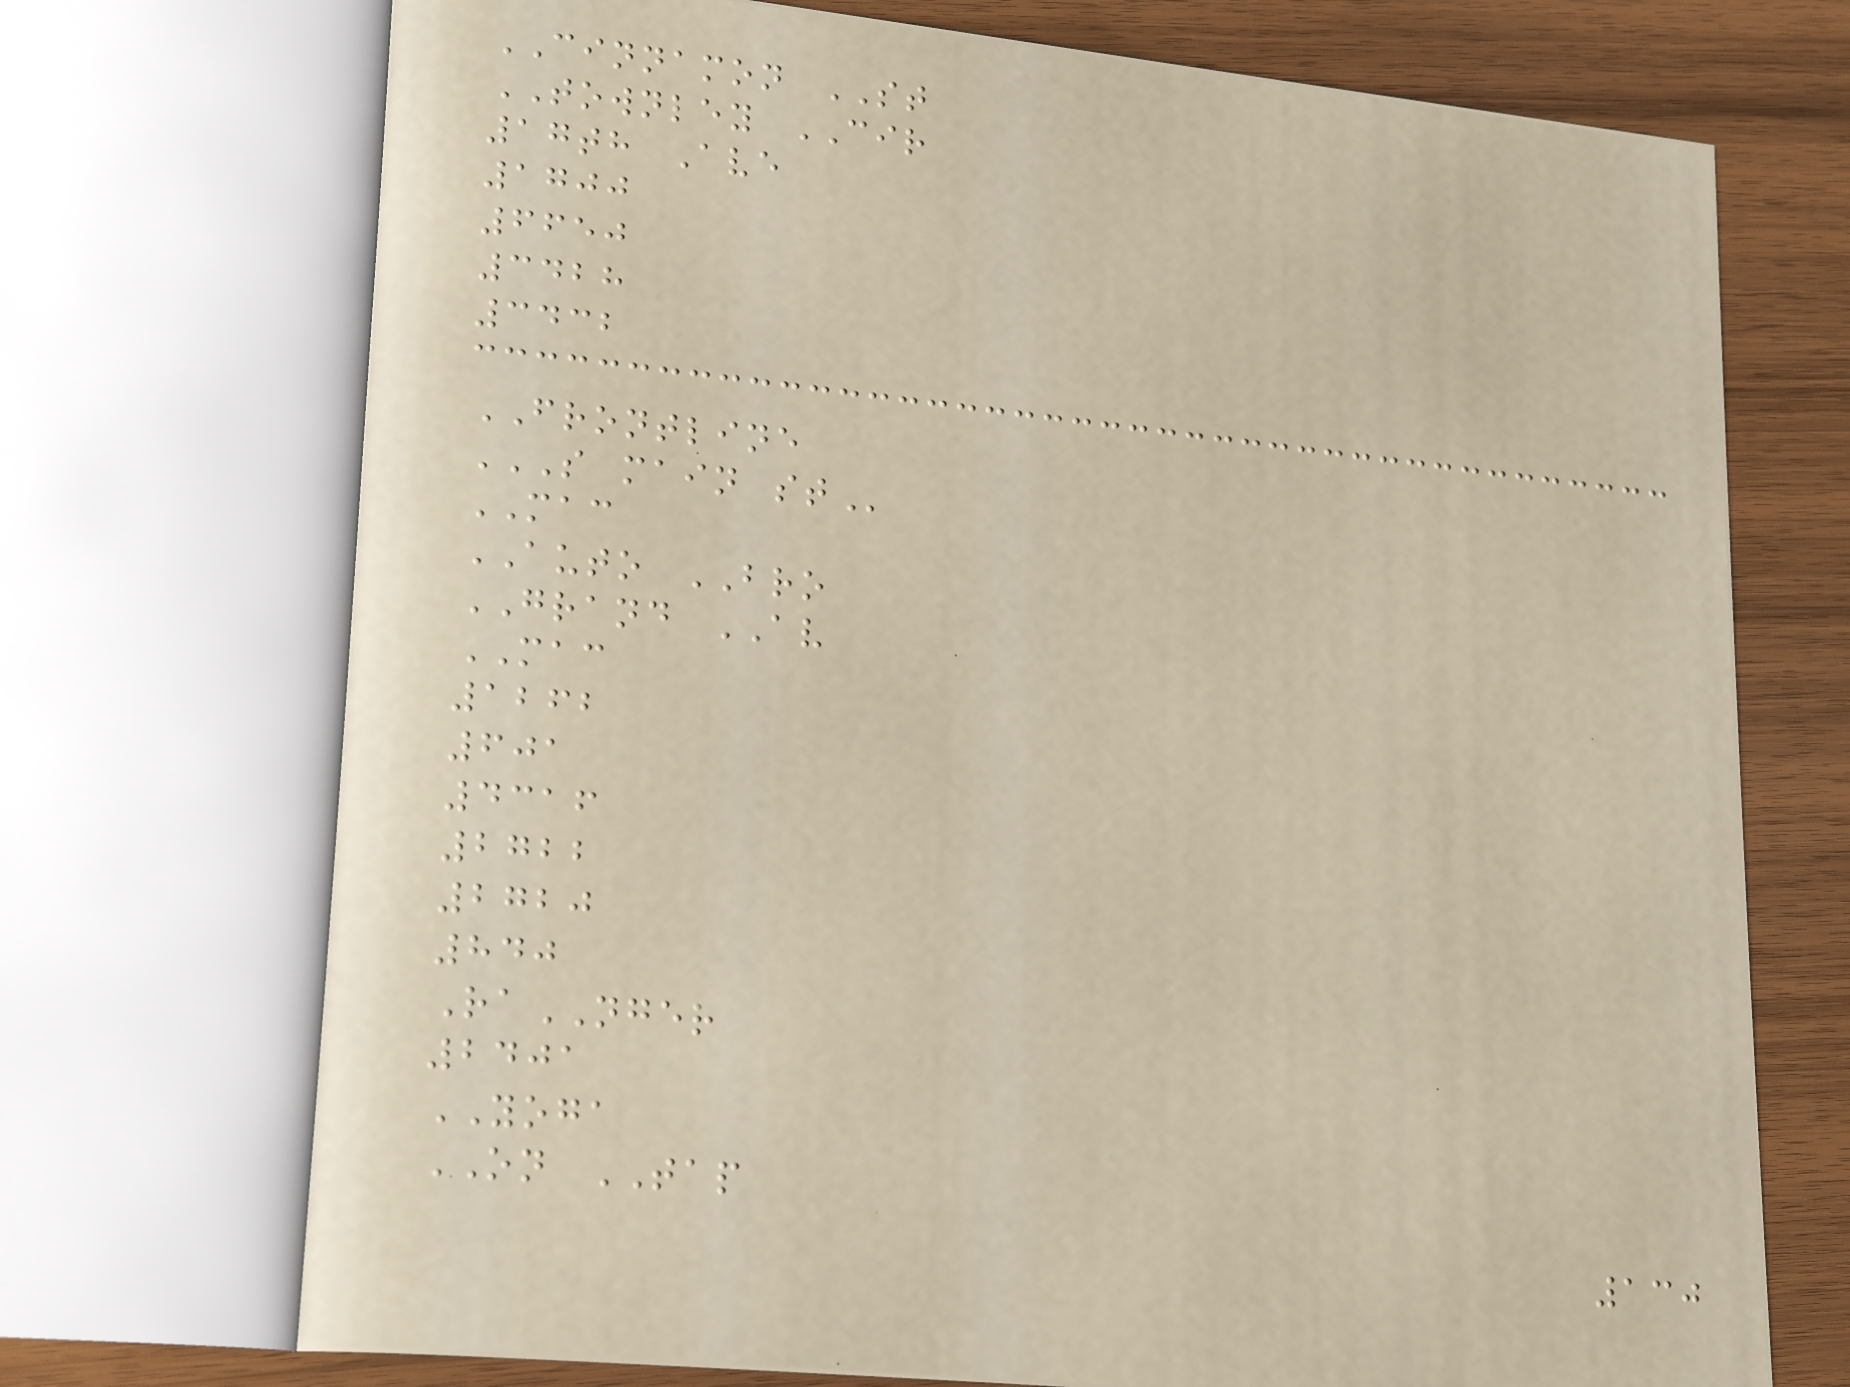CINNAMON ST
TOWNLEY CIR
17th Ave
1700
6650
3428
3432
FRONTLINE
S MAIN ST
MAC
AUTO BRO
GRAND AV
MAC
1262
601
4316
2722
2720
840
RaNGER
2401
YOGA
ON TAP
130
